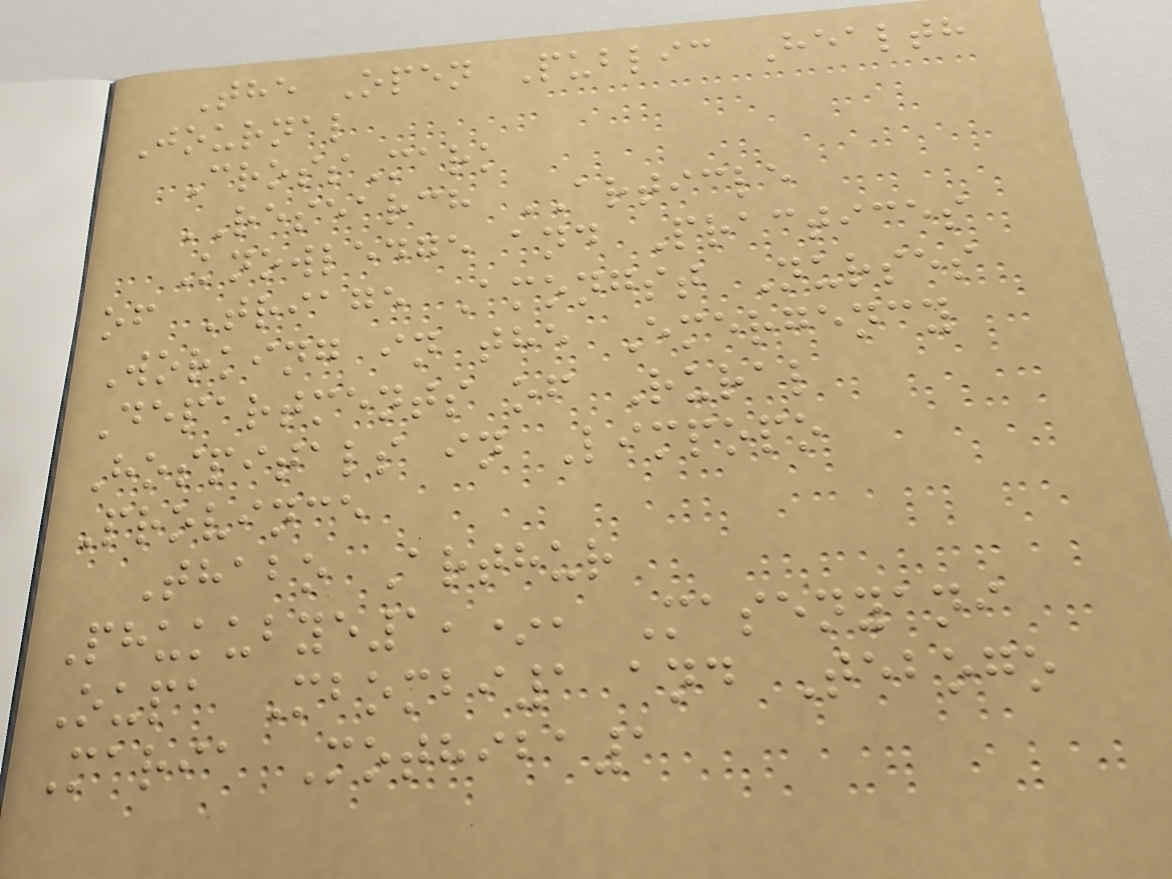The Open Public Health
Journal
CrossMark
RESEARCH ARTICLE
Knowledge and Practices
of Triage Amongst Nurses
Working in the Emergency
Departments of Rural
Hospitals in Limpopo
Province
Thabo Arthur
Phukubye1,*, Masenyani
Oupa Mbombi1 and Tebogo
Maria Mothiba1
